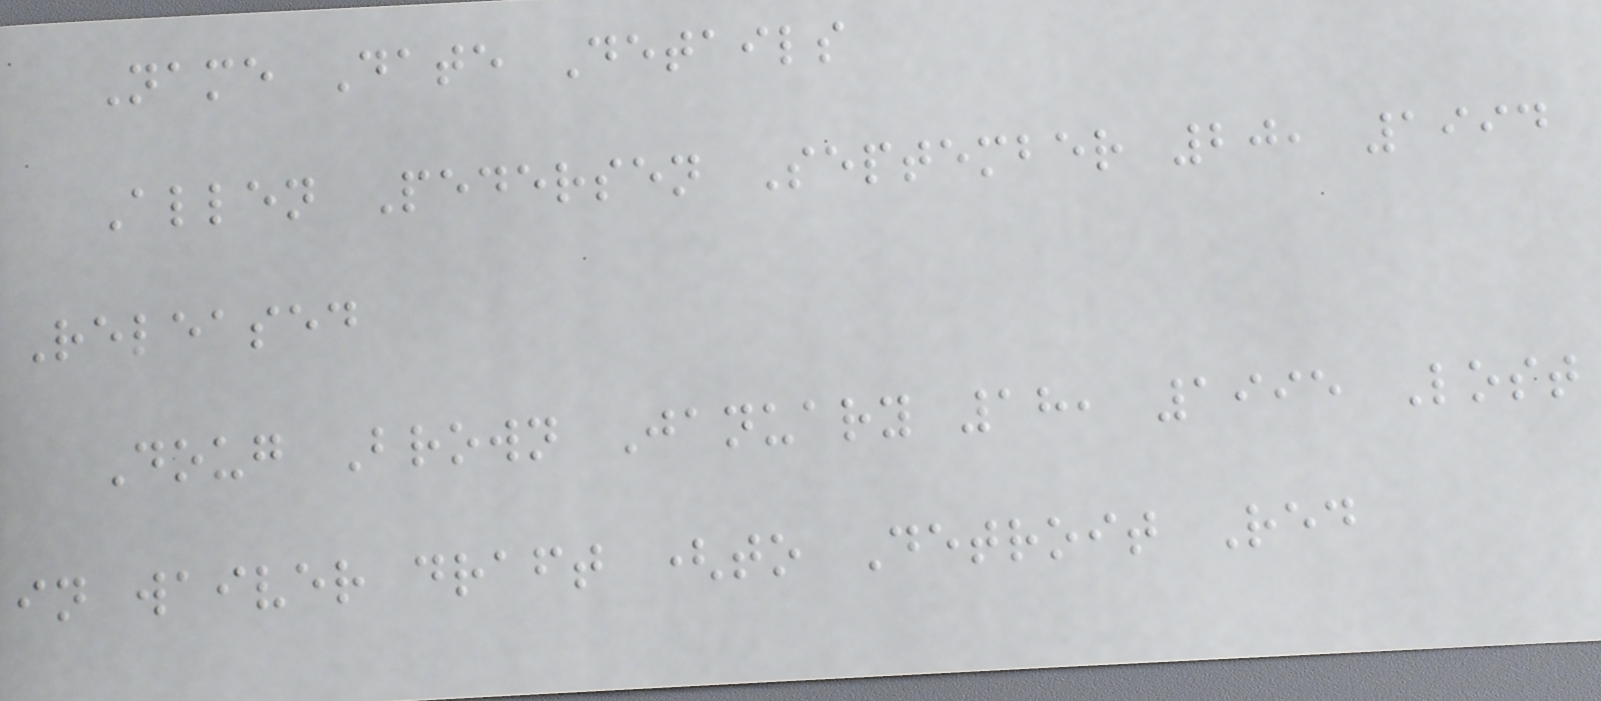Name Date Details
Allen Pedersen September 20, 1994
Released
Doug Brown January 18, 1995 Lost
in waiver draft (to Detroit Red
